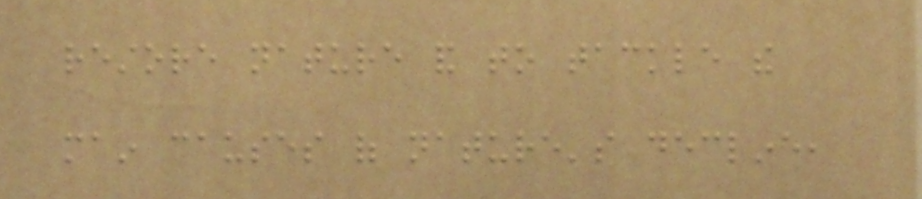restore nature and to tackle the
main causes of nature's decline,
